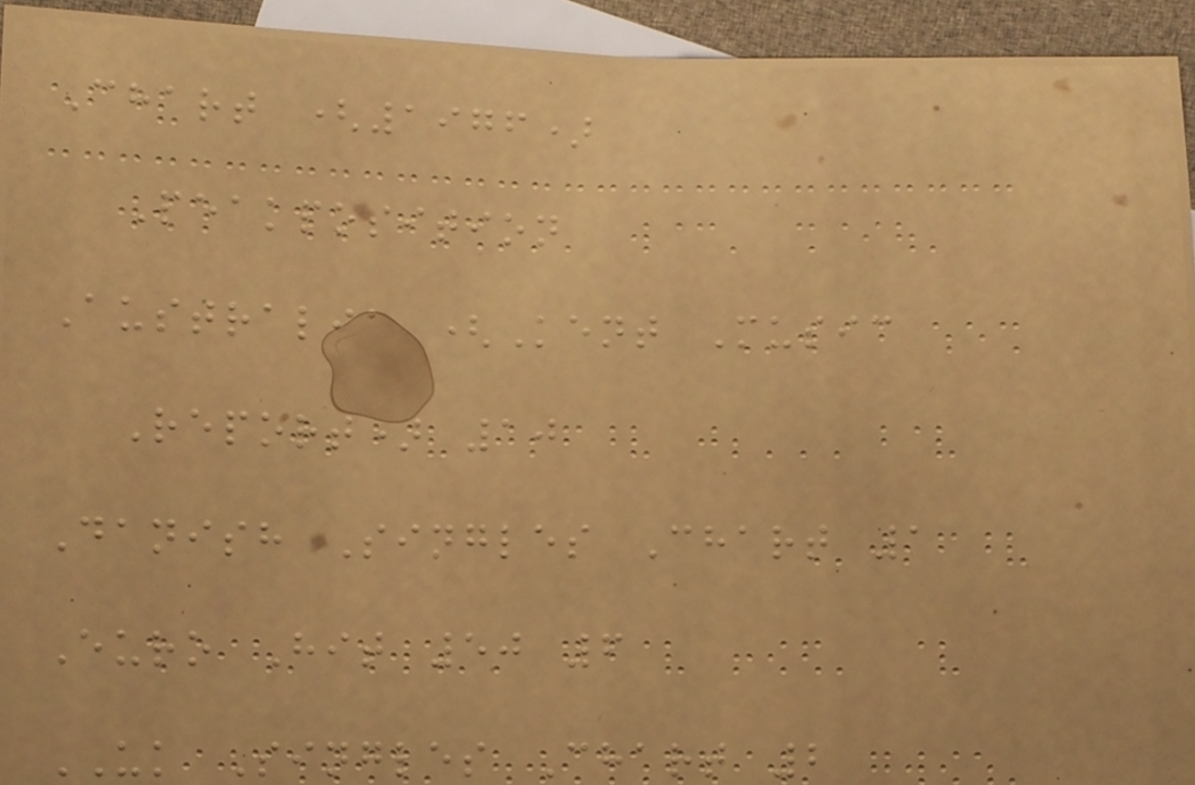Chart (1976)
Peakposition
Australia (Kent Music
Report) 10
Danish Singles Chart 1
Euro Hit 50 6
UK Singles Chart 2
